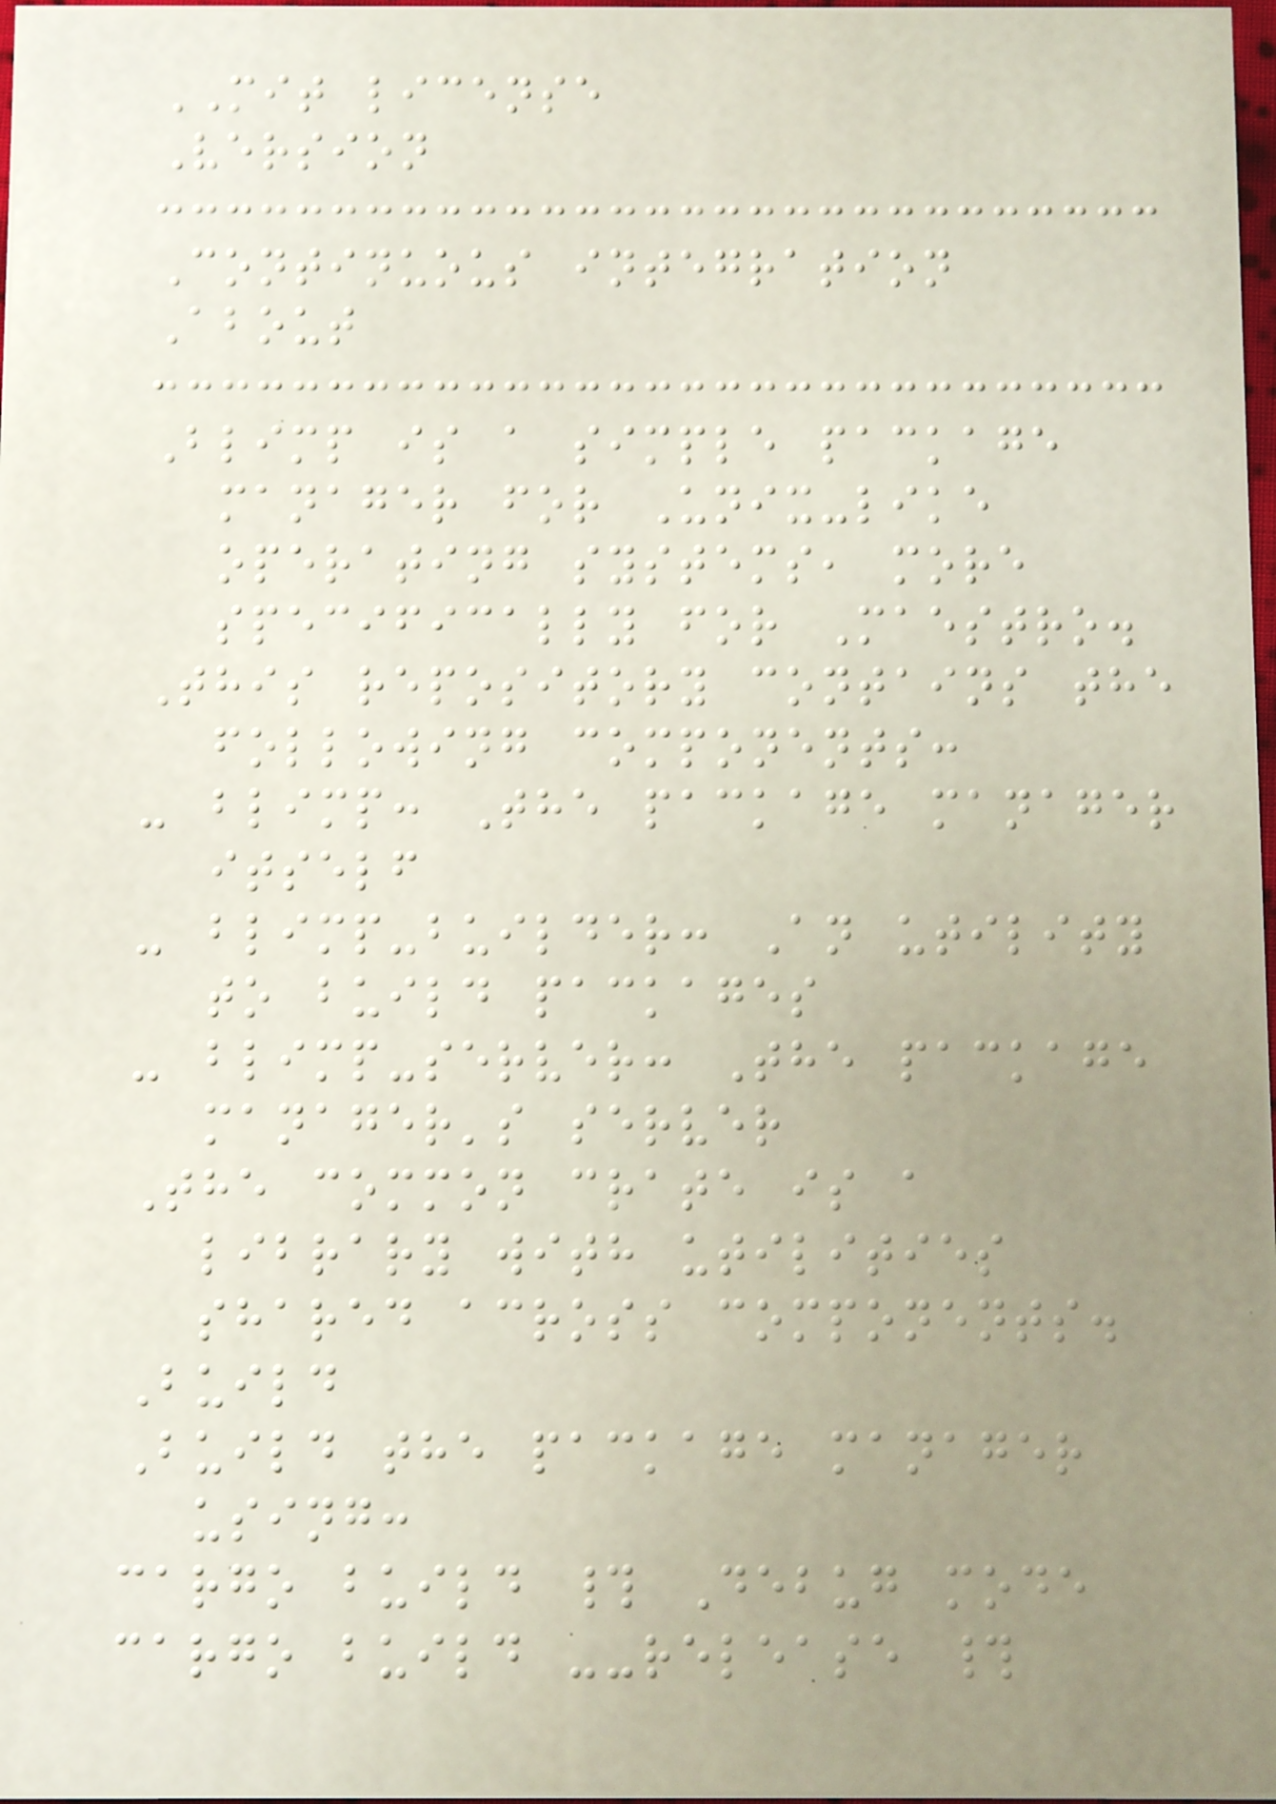MIT license
Version
Continuous integration
About
Blimp is a simple package
manager for Unix-like
operating systems, more
specifically for Maestro.
This repository contains the
following components:
- blimp: The package manager
itself
- blimp-builder: An utility
to build packages
- blimp-server: The package
manager's server
The common crate is a
library with utilities
shared across components.
Build
Build the package manager
using:
cargo build # Debug mode
cargo build --release #
